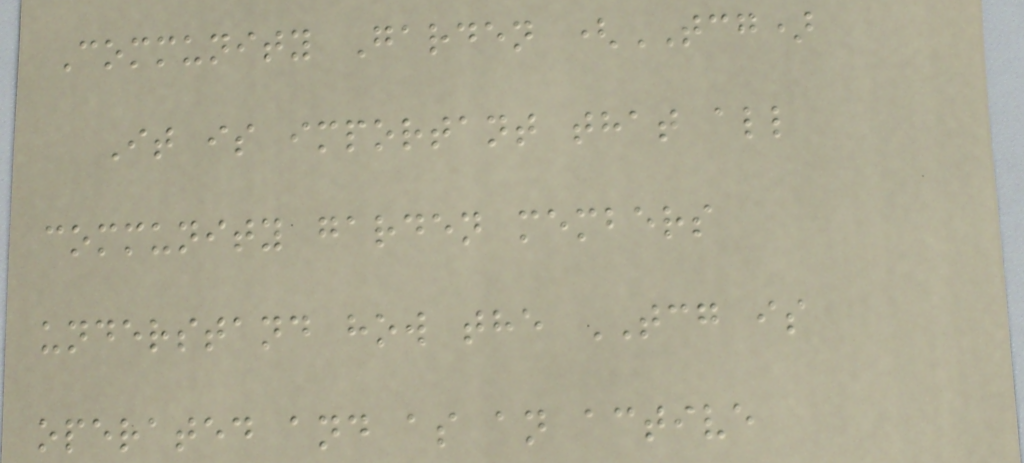Community Garden (TCG)
It is important that all
community garden members
understand how the TCG is
operated and as an active
